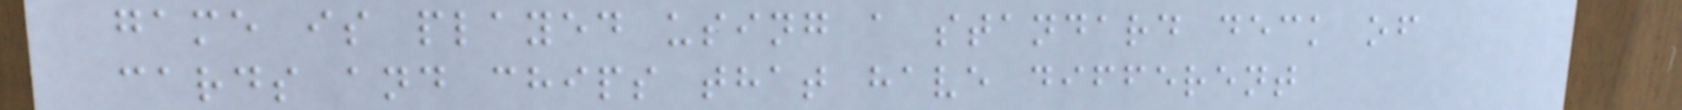game is played using a standard deck of
cards and chips that have different
